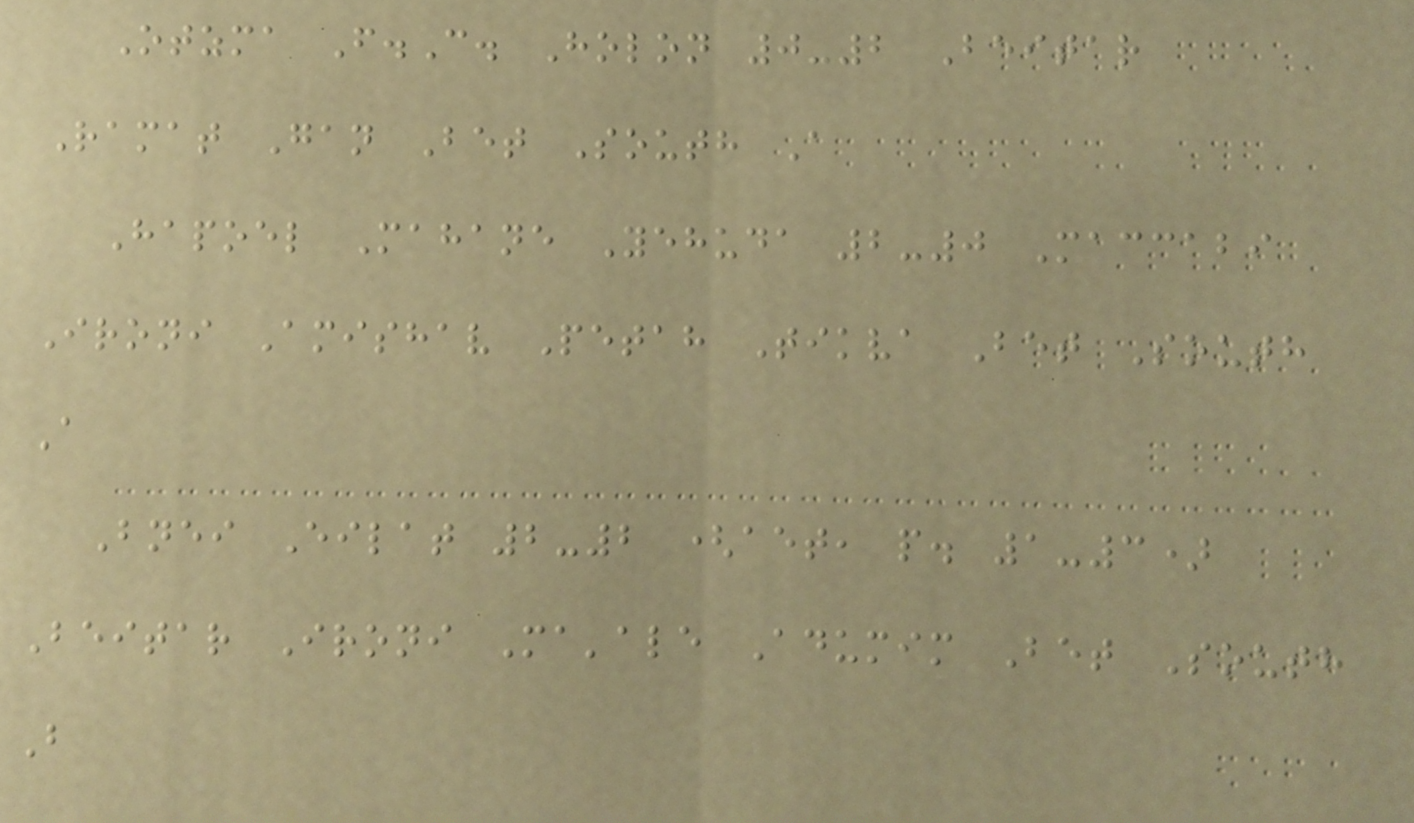Otzma F.C. Holon 0-2 Beitar
Ramat Gan Bet South A
Hapoel Mahane Yehuda 2-0 Maccabi
Ironi Amishav Petah Tikva Bet South
A
Bnei Eilat 2-2 (aet, p. 1-3)
Beitar Ironi Ma'ale Adumim Bet South
B
